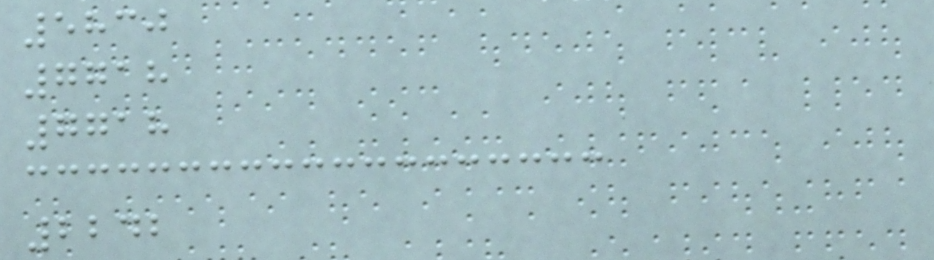5830
7718
7718
2242
